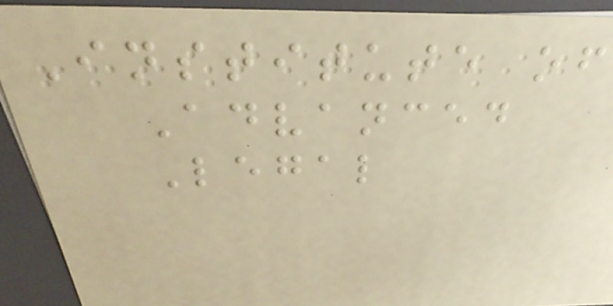Institute of
Advanced
Legal
